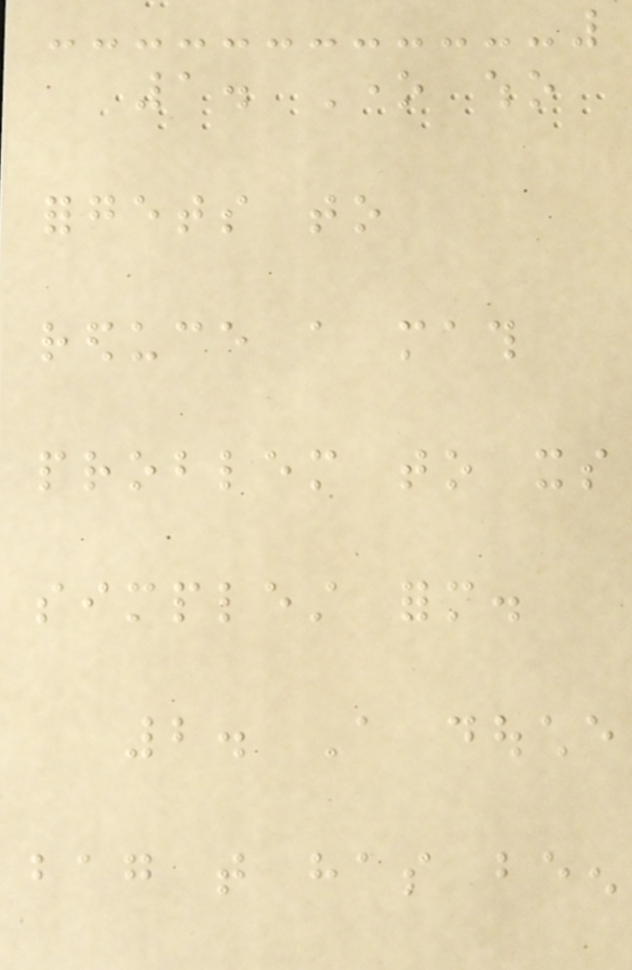1. One who
forgets to
reduce a math
problem to its
simplest form.
2. A douche
bag that has been
